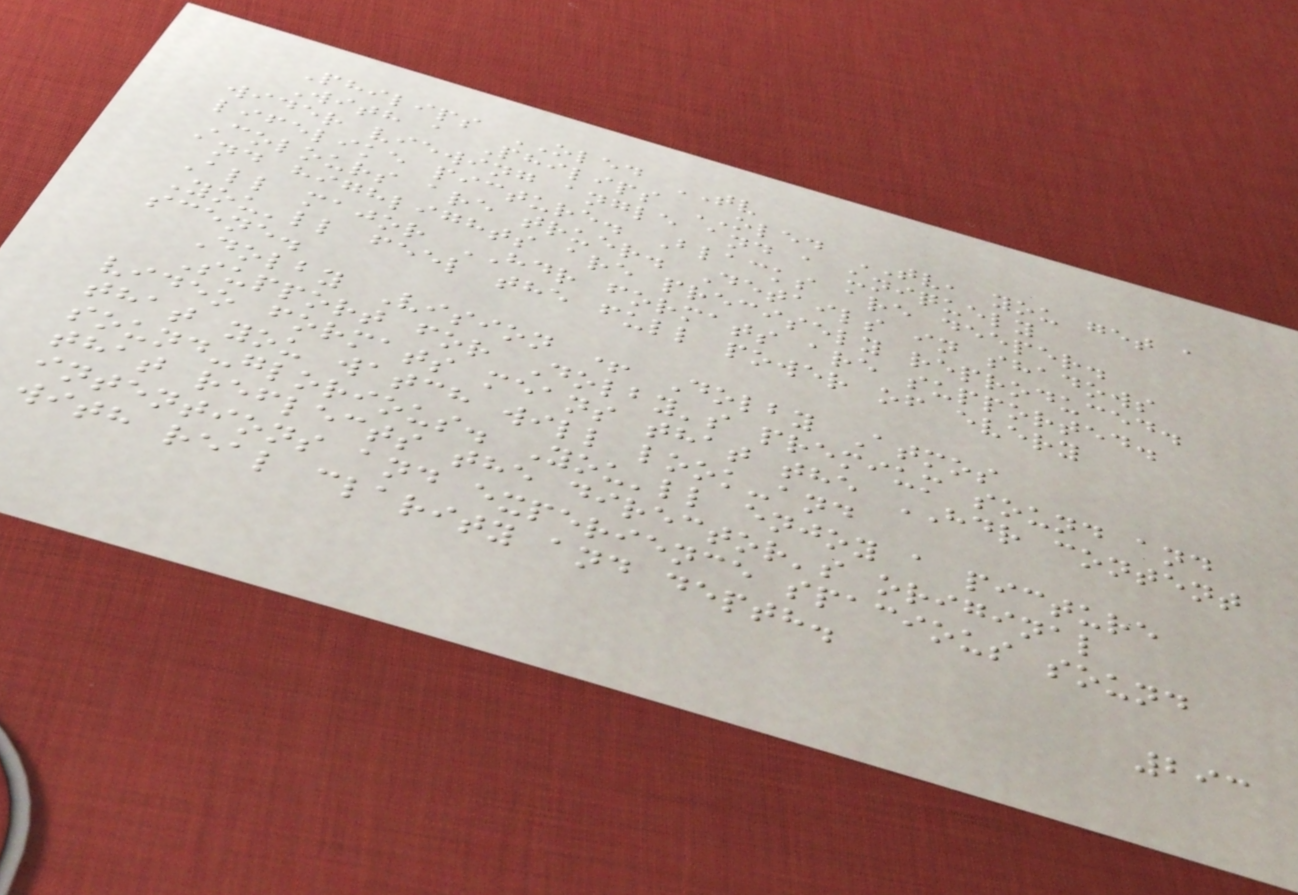Philips OLED TV
With a Philips OLED TV, you get a
wider viewing angle and a uniquely
lifelike picture. Blacks are deeper.
Colours are truer. Details in shadows
and highlights are precisely reproduced.
All major HDR formats are supported.
You'll feel the full power of every
scene.
Dolby Vision + Dolby Atmos
Support for Dolby's premium sound and
video formats means that the HDR content
that you watch will look-and
sound-glorious. You'll enjoy a picture
that reflects the director's original
intentions and experience spacious sound
with real clarity and depth.
293
